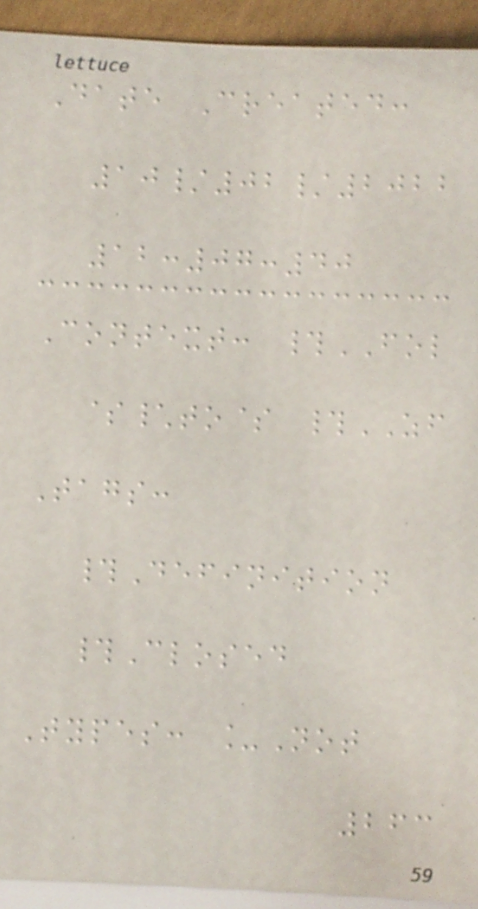Date Created:
10/02/2022
12:07:40
Context: #FOL
$\to$ #ZF
Tags:
#Definition
#Closed
Types: _Not
263
